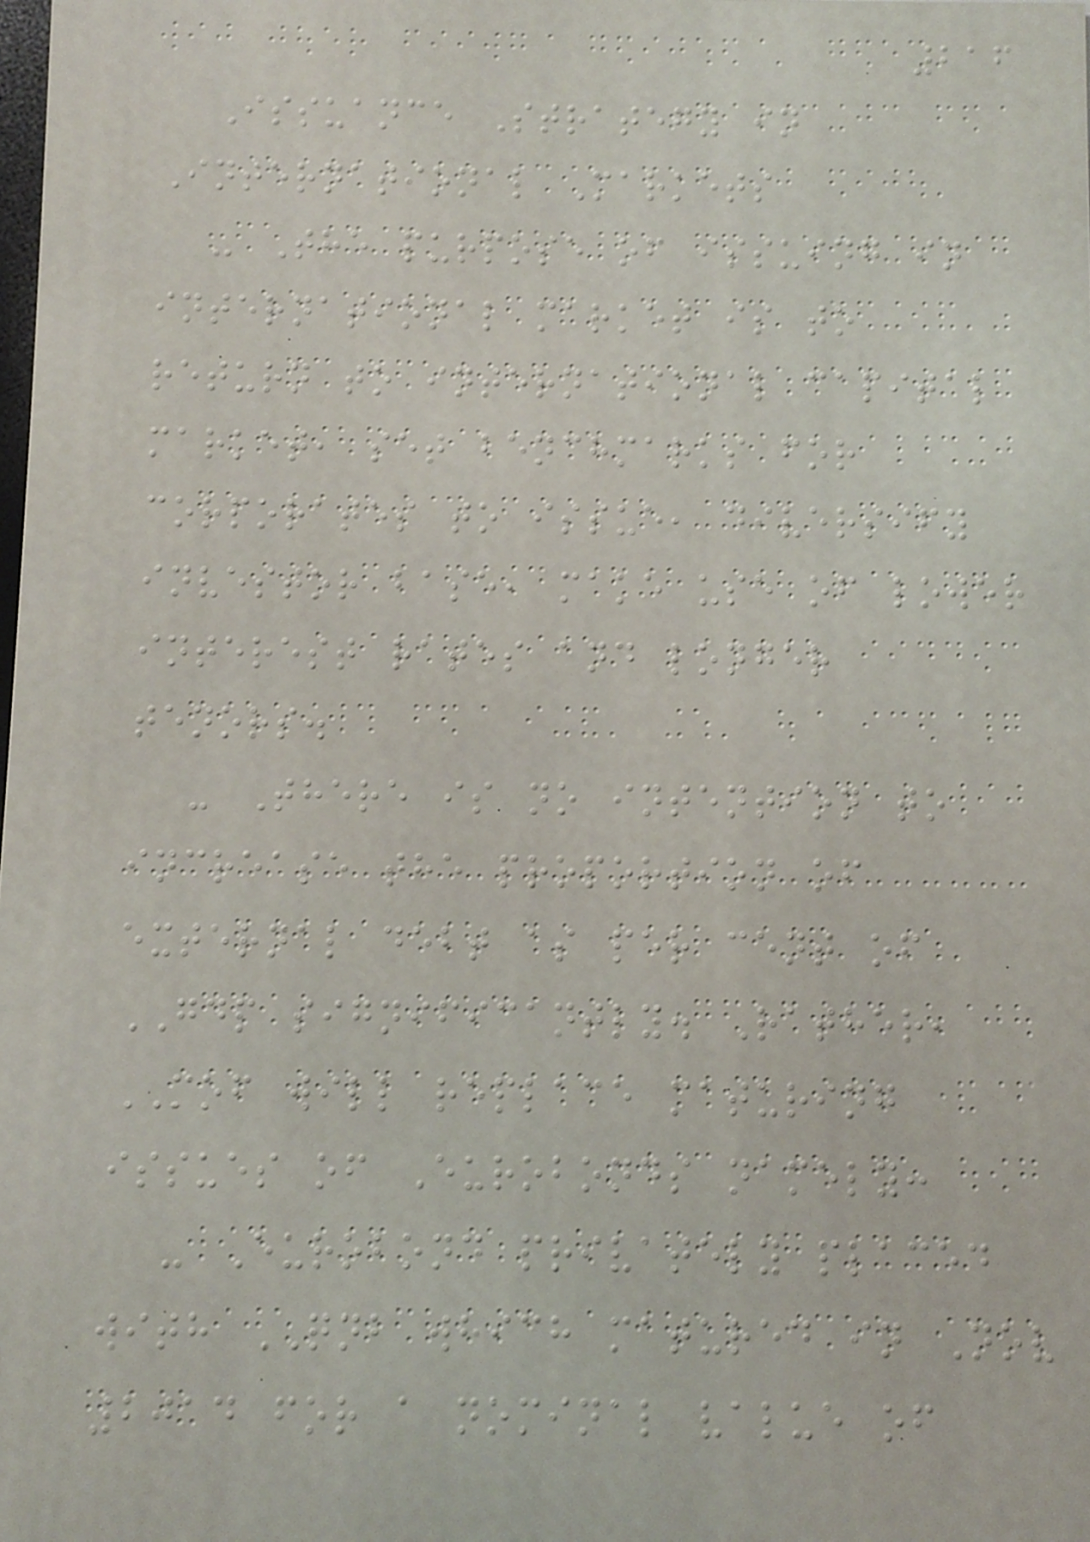216
Issuance Strategy in
International Markets
- The purpose of issuing in
international market is to
return to international capital
market, set benchmarks for
corporates to issue, diversify
investor base, make use of lower
interest rates and longer
tenors.
- There is no intention to
increase the proportion of
external debt as per cent of
GDP significantly. Rather,
MOF will replace maturing
issues of Eurobonds namely:
- Eurobond privately placed
with QNB which matured in Nov
2014 for a nominal value of
